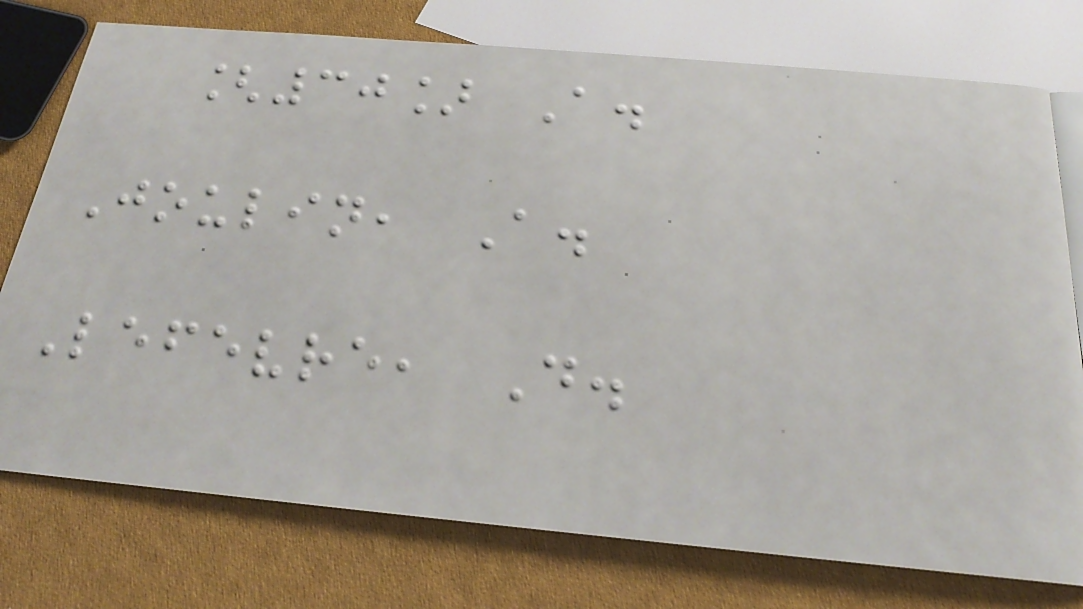[30] A.
Joulin, A.
Lefevre, D.
